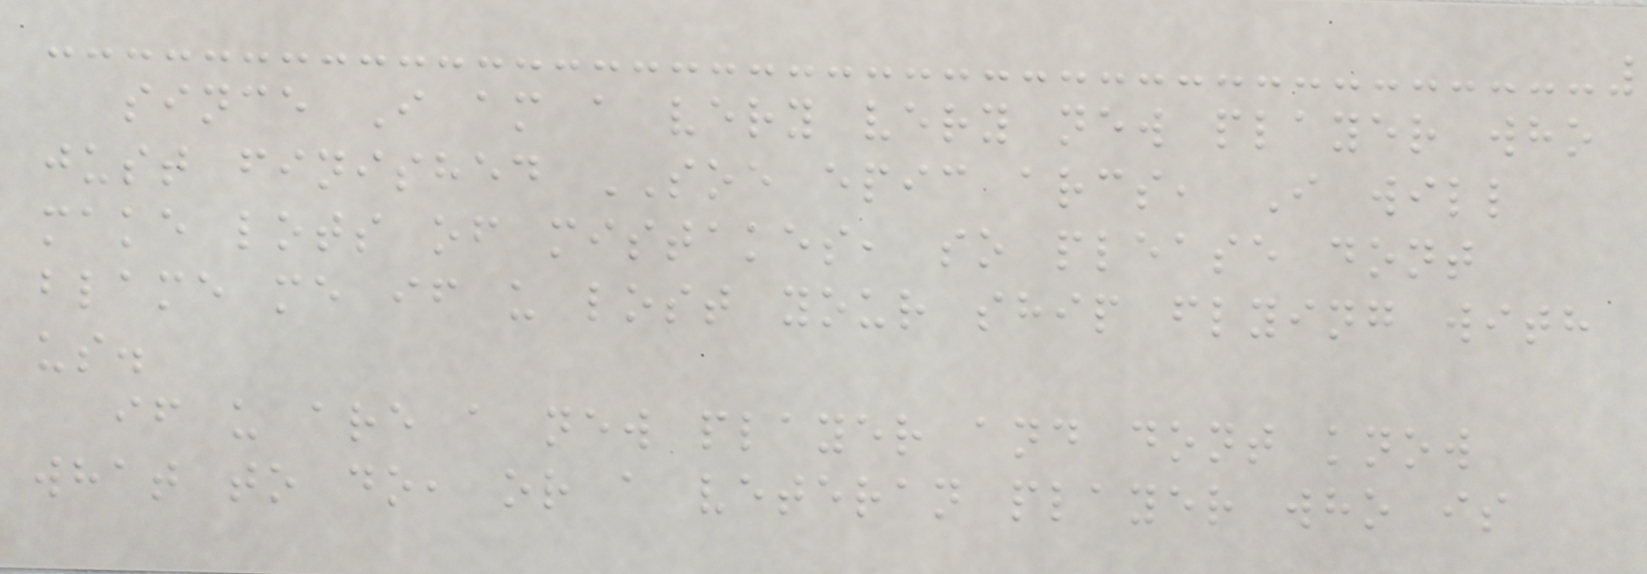since I am a very very new player who
just finished SOE epic arcs, I will
make lots of mistakes, so please dont
blame me if u lost your ship flying with
us.
if u are a new player and dont know
what to do, or a veteran player who is
